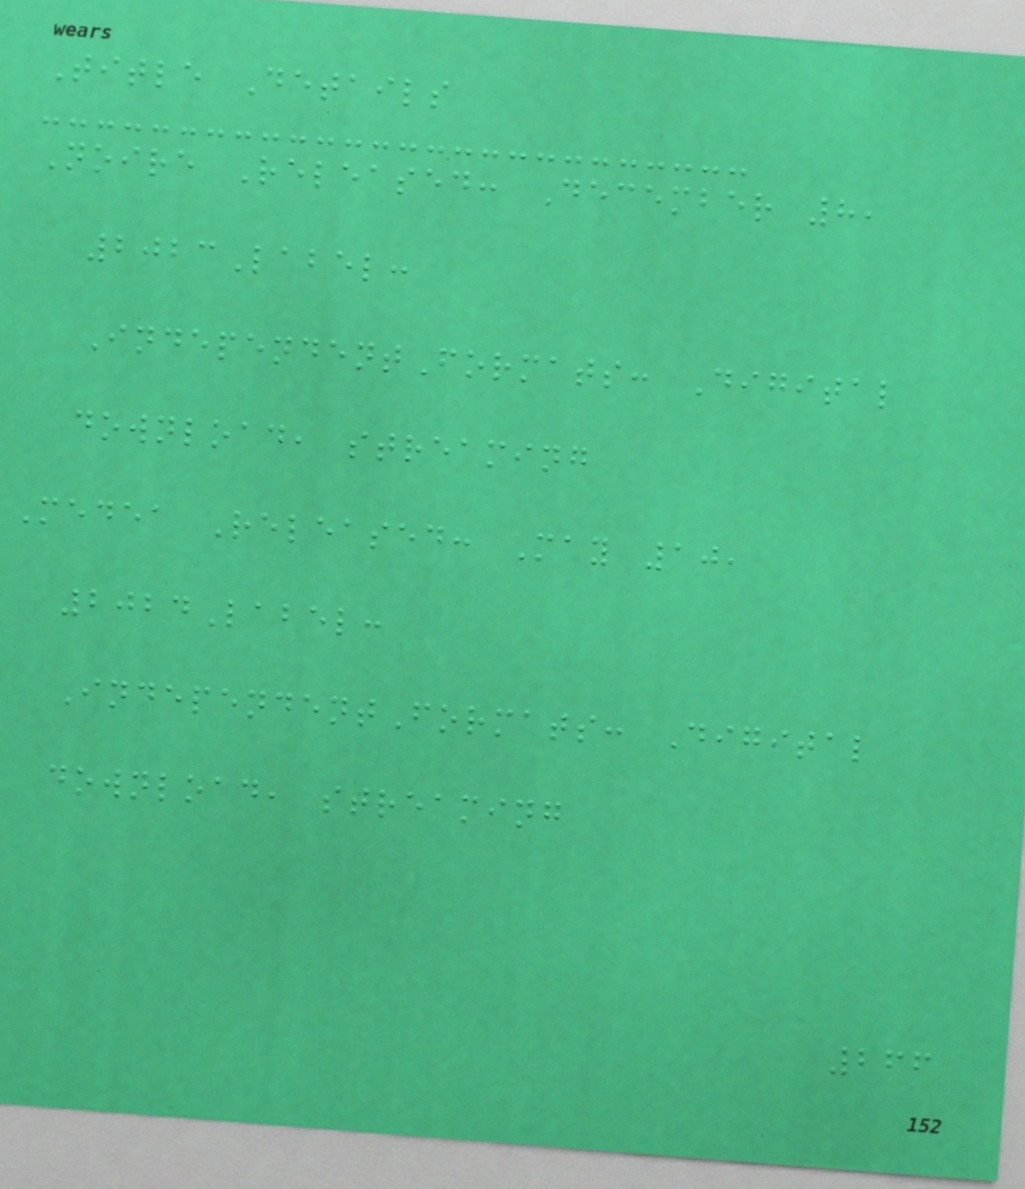Title Details
Noire Released: December 8,
2023Label:
IndependentFormats: Digital
download, streaming
Medea Released: May 10,
2024Label:
IndependentFormats: Digital
download, streaming
266
